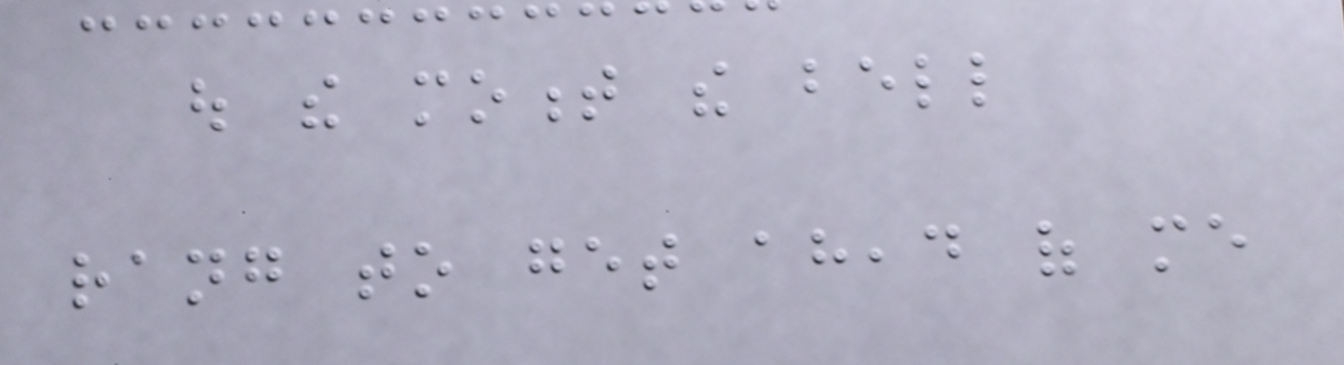out the moment the bell
rang to get ahead of me
